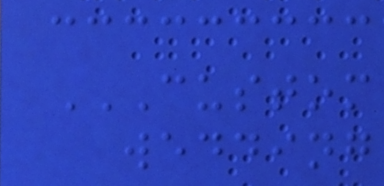CUSTOM
WEDDING
